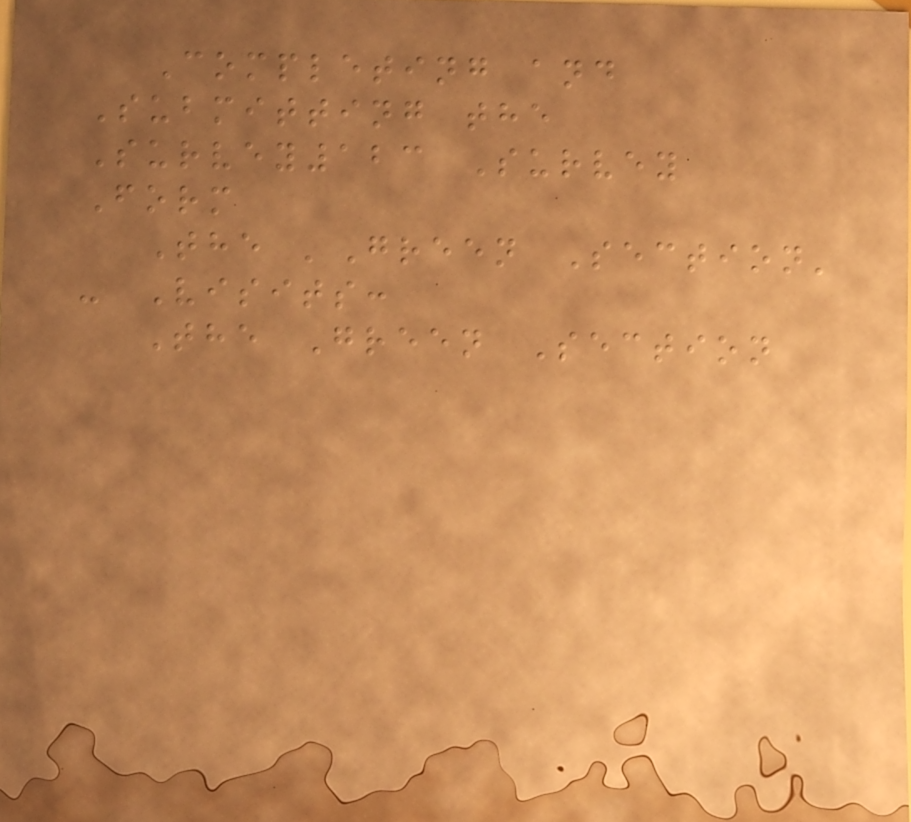Completing and
Submitting the
Survey123 Survey
Form
The 'Green Section'
- Visits:
The Green Section
